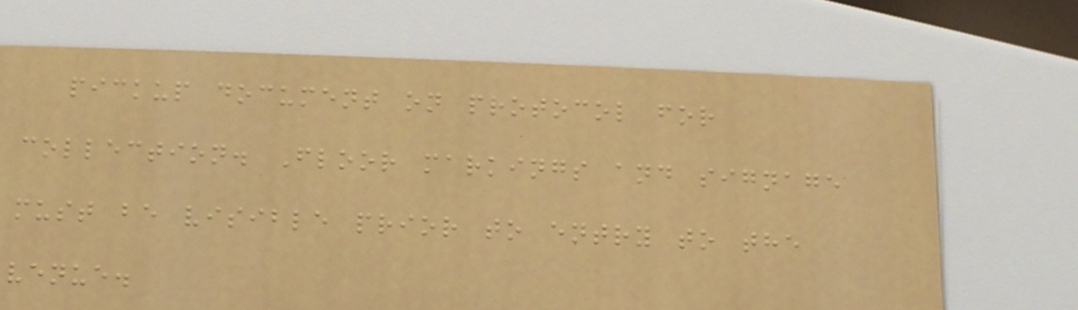pickup document on protocol for
collection. Floor markings and signage
must be visible prior to entry to the
venue.
